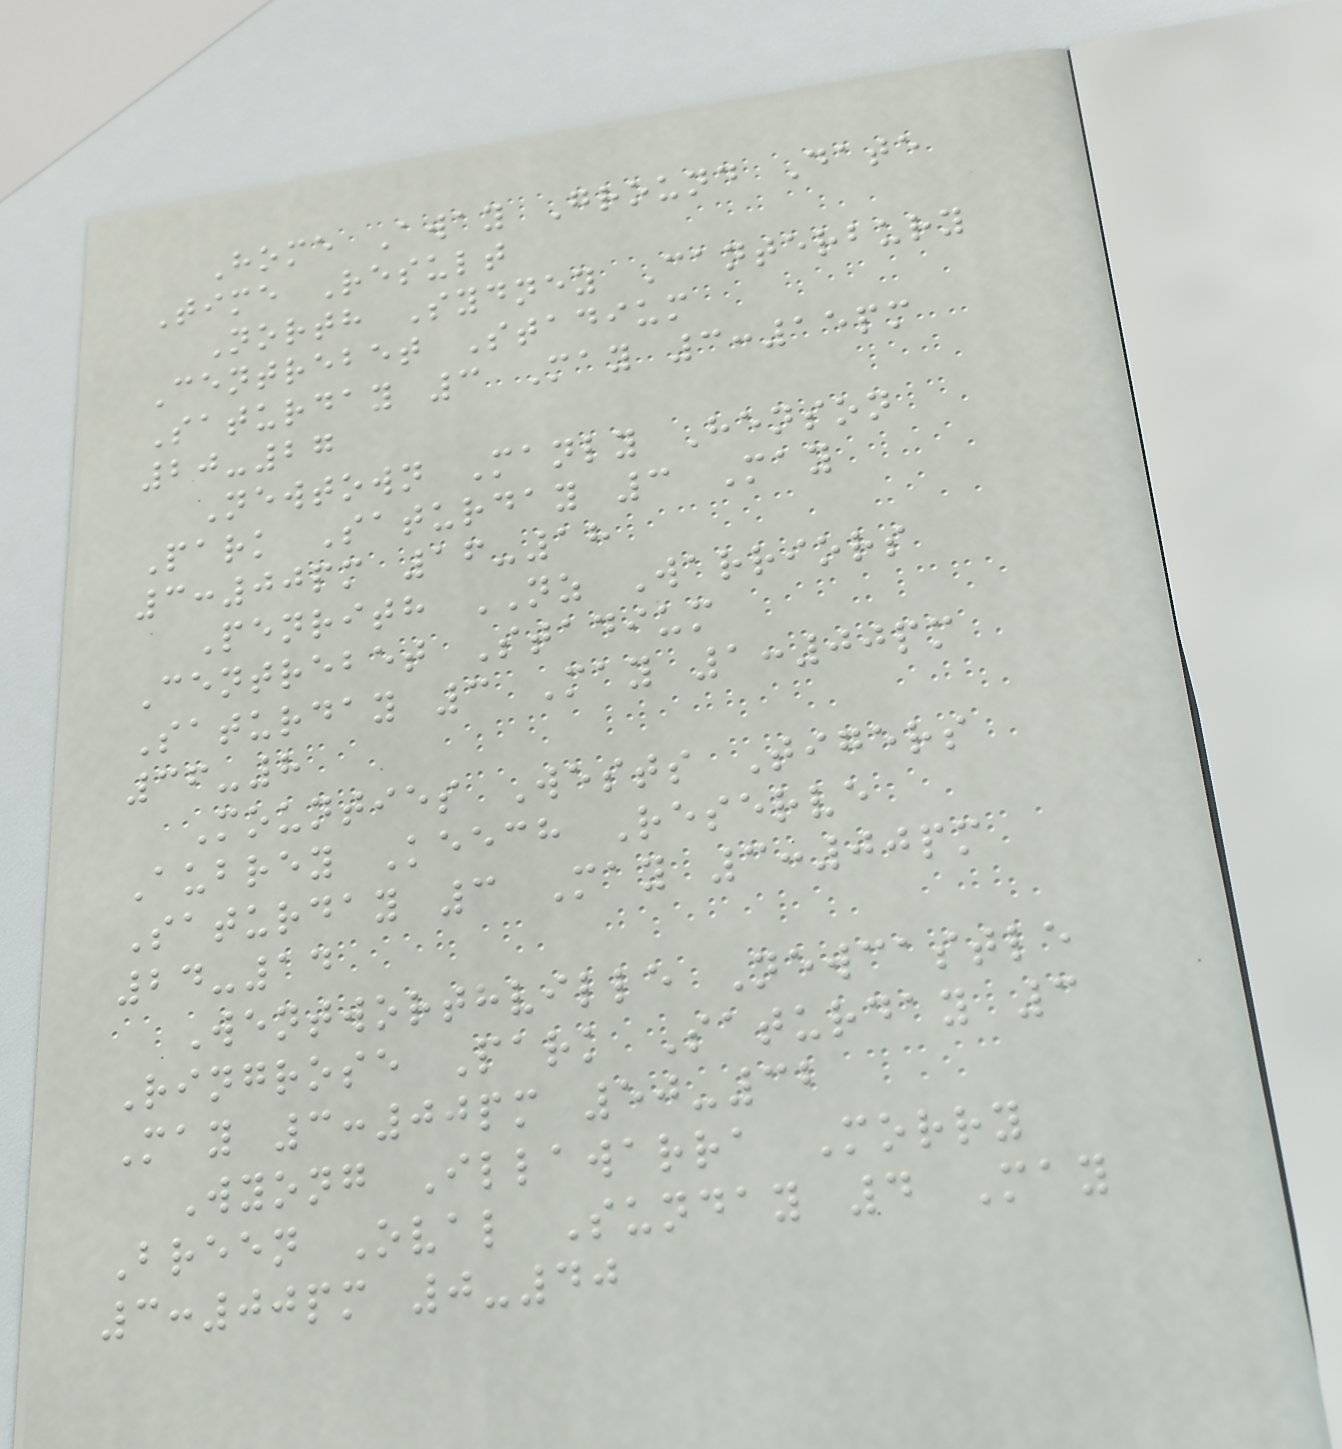Home Away Ground Date
Time Result
North Sydney Canterbury
Centrebet Stadium
Saturday 3 May 3:15pm
20-27
Newtown Manly Henson
Park Saturday 3 May
3:00pm 16-18
Penrith NZ Warriors
Centrebet Stadium
Saturday 3 May 1:00pm
36-8
Mounties Wests Tigers
Aubrey Keech Reserve
Saturday 3 May 3:00pm
24-14
Wentworthville Newcastle
Ringrose Park Saturday 3
May 3:00pm 50-32
Wyong Illawarra Morry
Breen Oval Sunday 4 May
3:00pm 0-40
